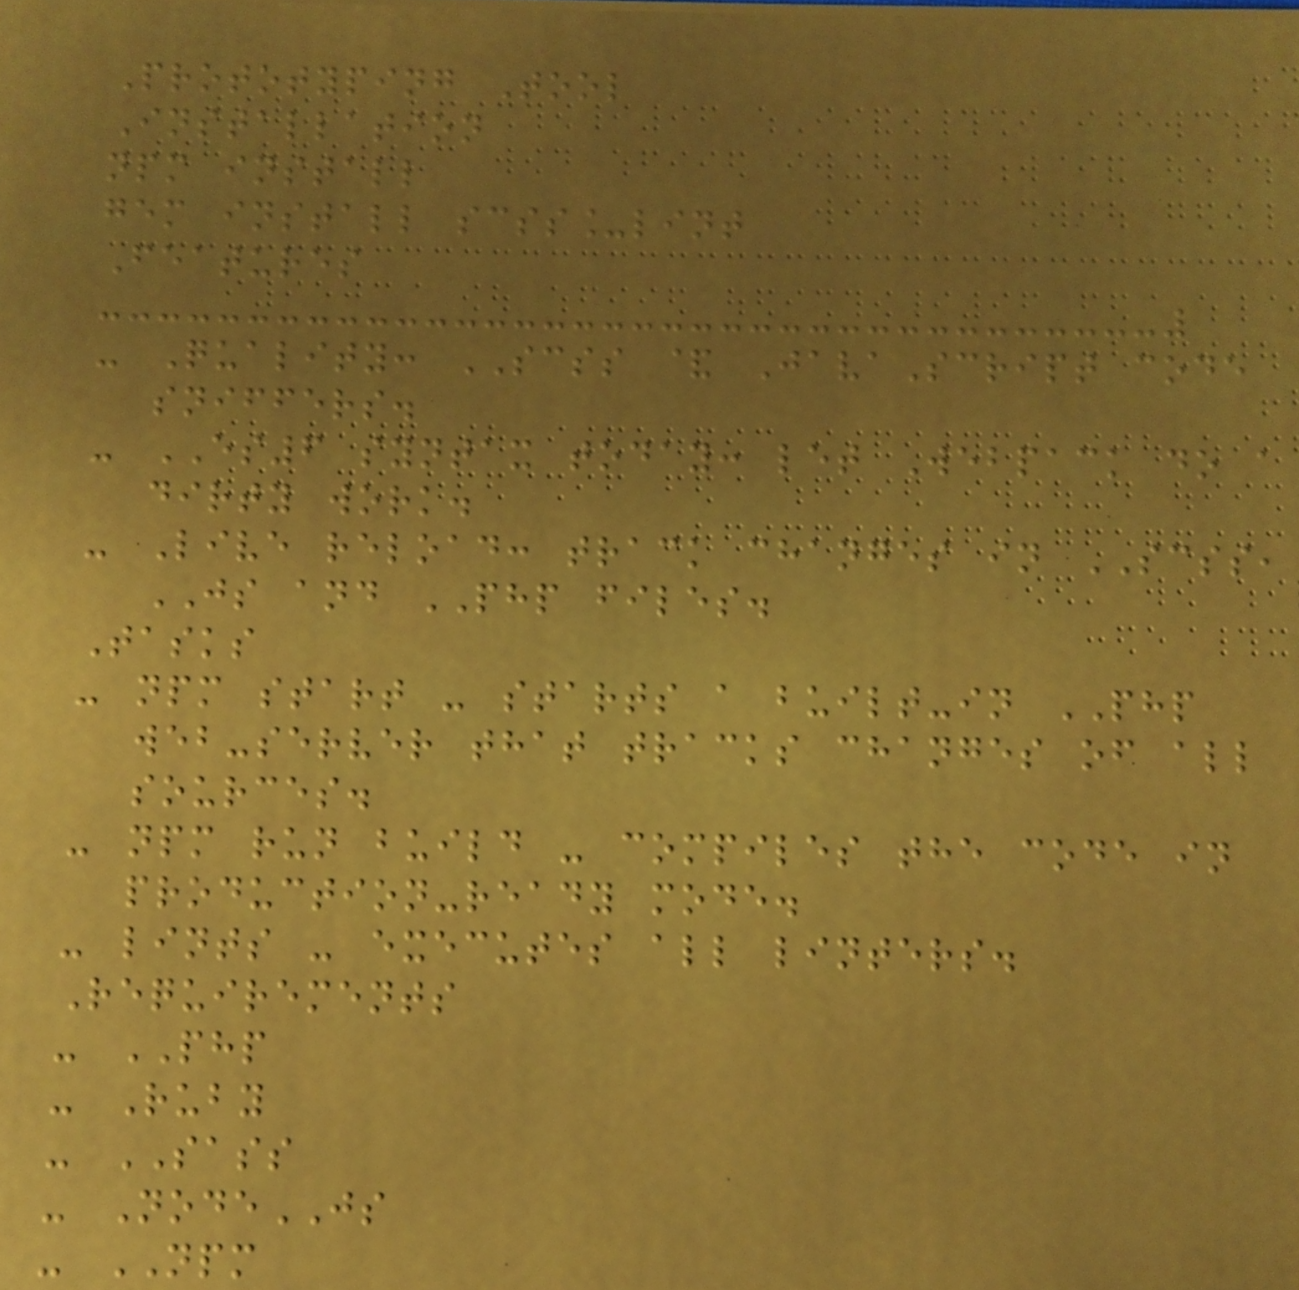Prototyping Tool
Installation
npm install
gem install scss_lint
Features
- Quality: SCSS & JavaScript code
sniffers.
- ES6 syntax today: let Webpack do a
dirty work.
- Live reload: track changes in SCSS,
JS and PHP files.
Tasks
- npm start - starts a built-in PHP
web-server that tracks changes of all
sources.
- npm run build - compiles the code in
production-ready mode.
- lints - executes all linters.
Requirements
- PHP
- Ruby
- SASS
- NodeJS
- NPM
